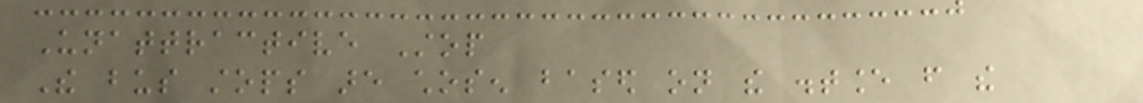Unattractive Stop
The bus stops are chosen based on the distance from the
